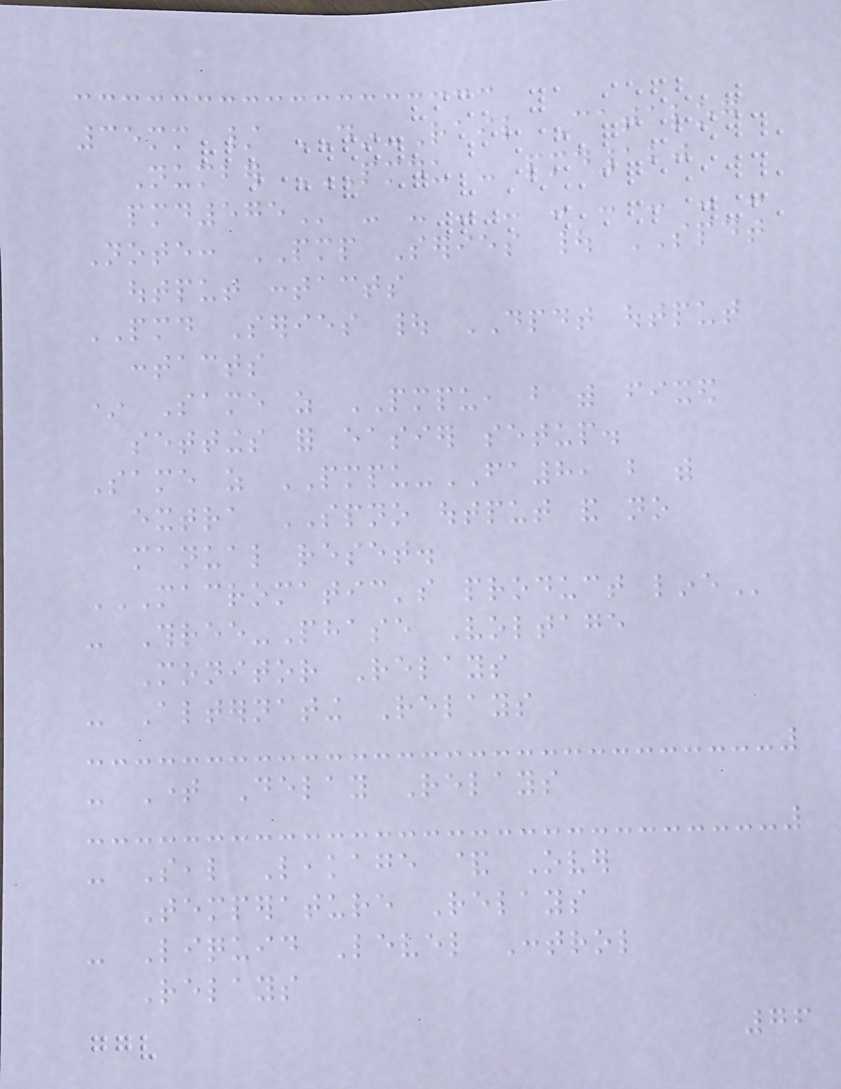35mm / DIN-Rail Catalog
Number PMDU - PMD120
PMD575 - - - - - - - - -
Note: PMP Series | SPDT
output contacts
PMD Series | DPDT output
contacts
* Same as PMPU, but with fixed
settings for easier setup.
Same as PMPU-FA8, but with
extra SPNO output and no
manual reset.
MACROMATIC'S PRODUCT LINE
- Three-Phase Voltage
Monitor Relays
- Alternating Relays
- Time Delay Relays
- Seal Leakage & Over
Temperature Relays
- Liquid Level Control
Relays
76
